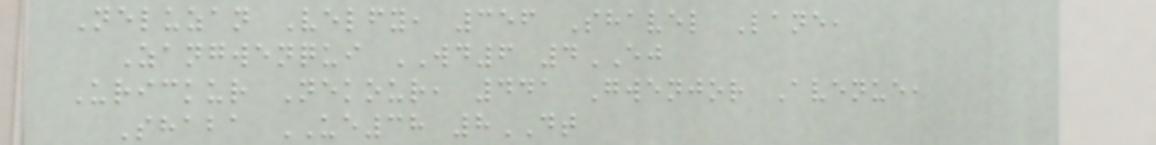Neluzan Velfy, 356 Shavel Lane,
Zangwenqui WD6 4EJ
Urickur Nekour, 441 Gwenjor Avenue,
Shaba UE38 8DT
